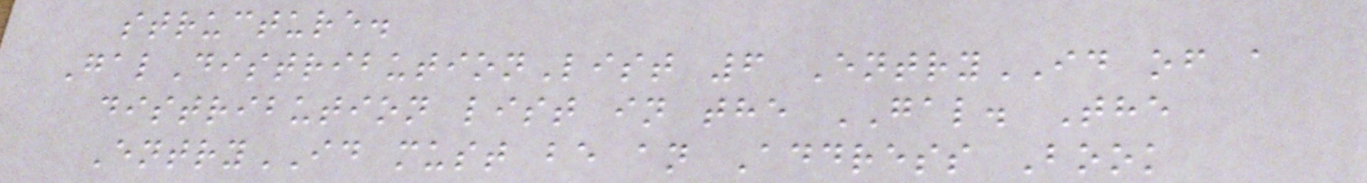structure.
GalDistributionList 6 EntryID of a
distribution list in the GAL. The
EntryID must be an Address Book
